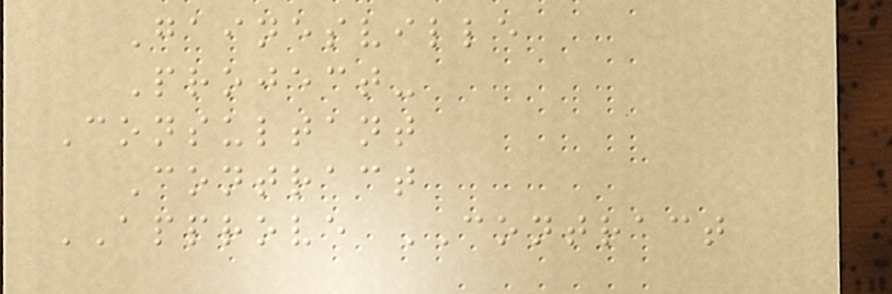Gainesville
Project-
Consultant
Contract
APPROVE CONTRACT
